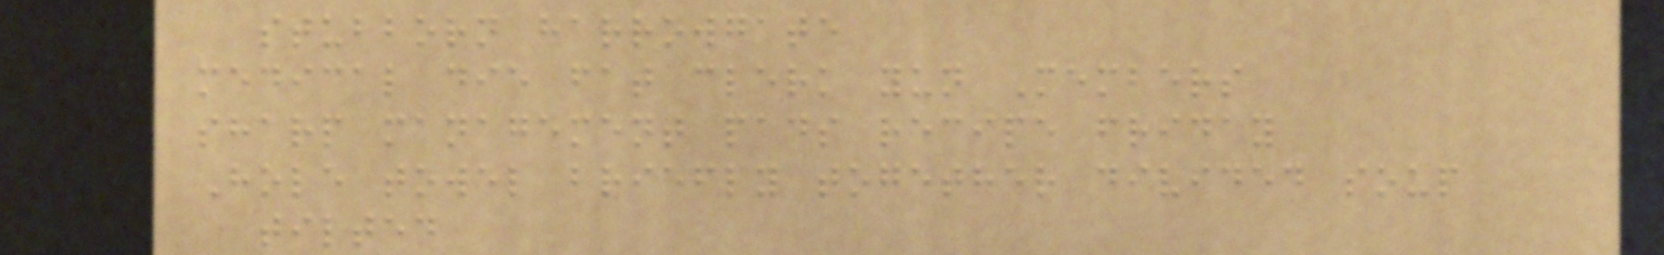stubborn harrowgate
medical die fat clerk yun Members
sharp management pads recipe friday
Hole towel briefly together divided soup
tilted
